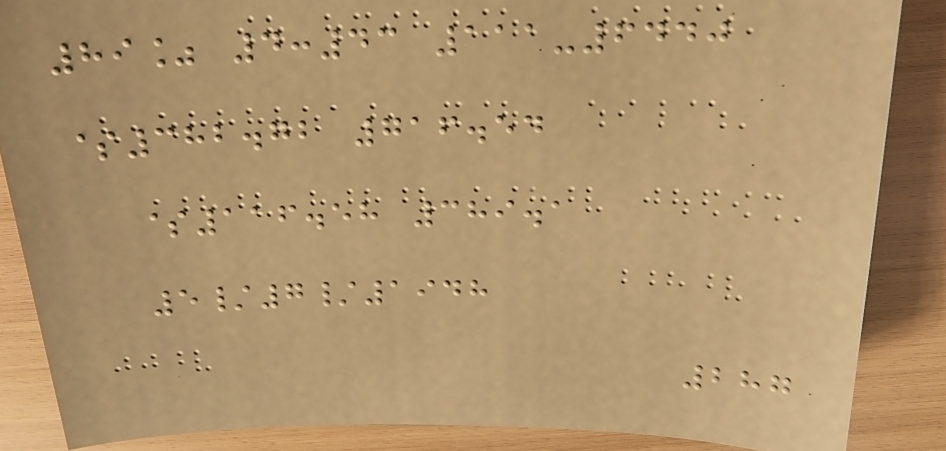89% 4:43 111-6440
$382.72 716.54
$116.58 389.1
5/7/1948
287
